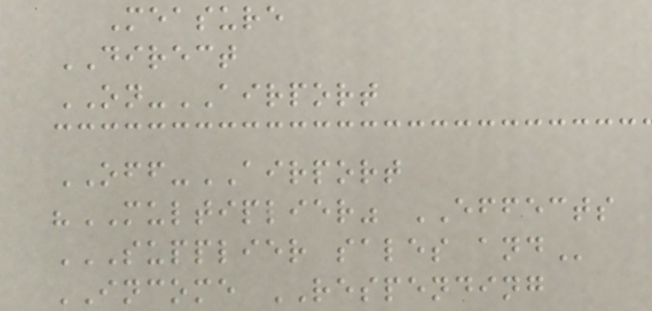Measure
DIRECT
ON-AIRPORT
OFF-AIRPORT
"MULTIPLIER" EFFECTS
SUPPLIER SALES AND
INCOME RESPENDING
